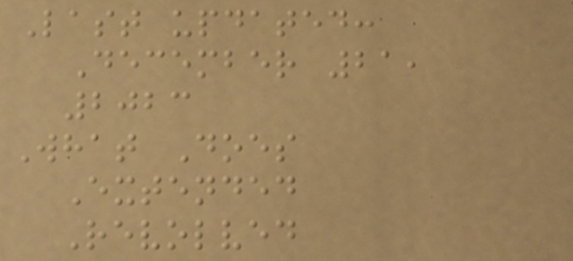Last updated:
December 21,
2023
What Does
Extended
Revolved
